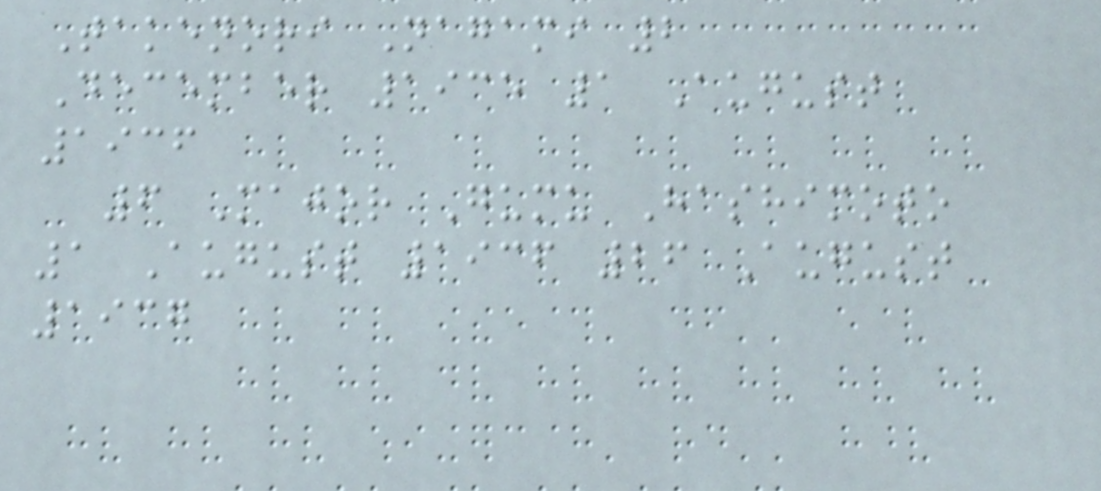Takenori Nagami 2
December 1935 1 August
1936
6 Major Gumu Hashimoto
1 August 1936 26 August
1937
